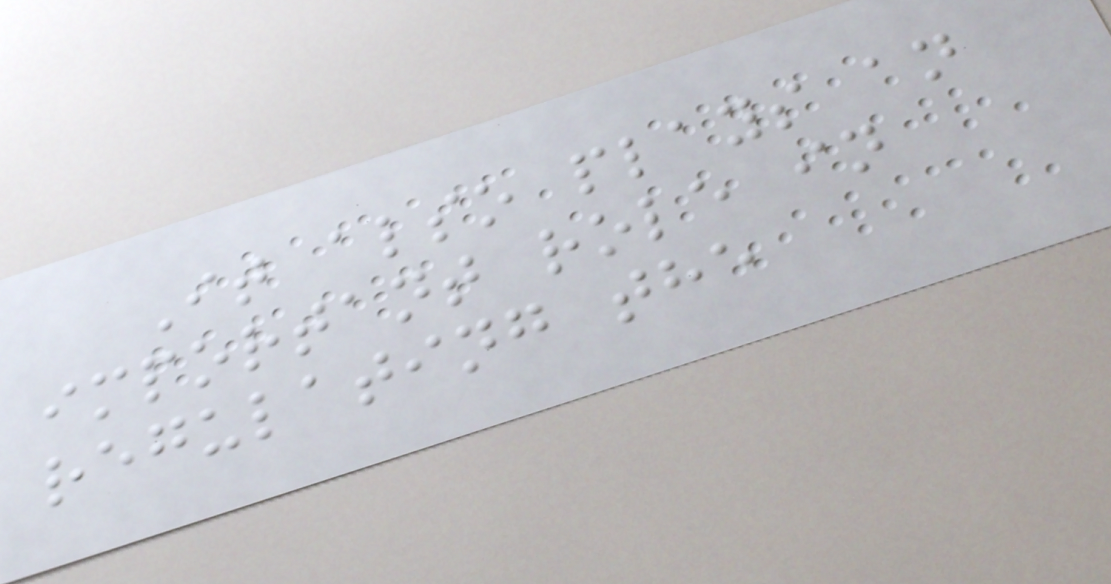It also plays an
important role in
regulating the
